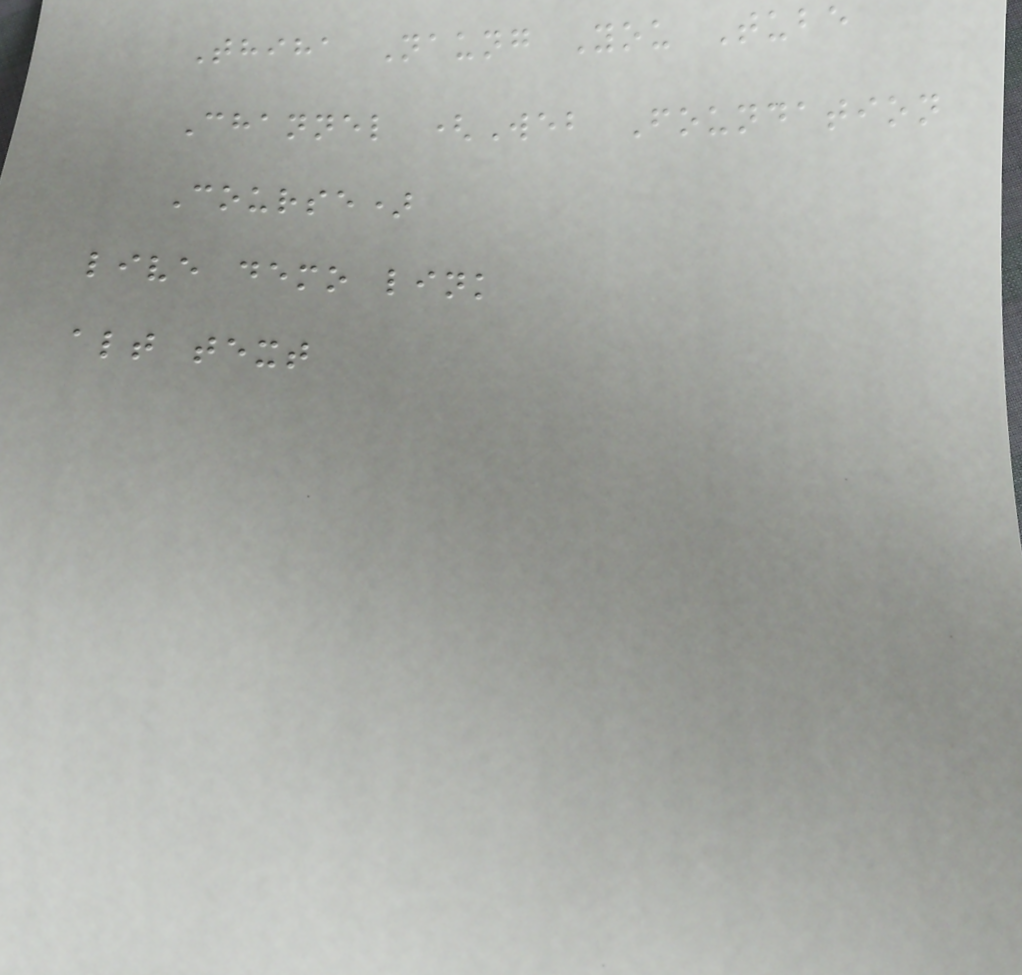Thiha Naung You Tube
Channel (Web Foundation
Course)
live demo link
alt text
